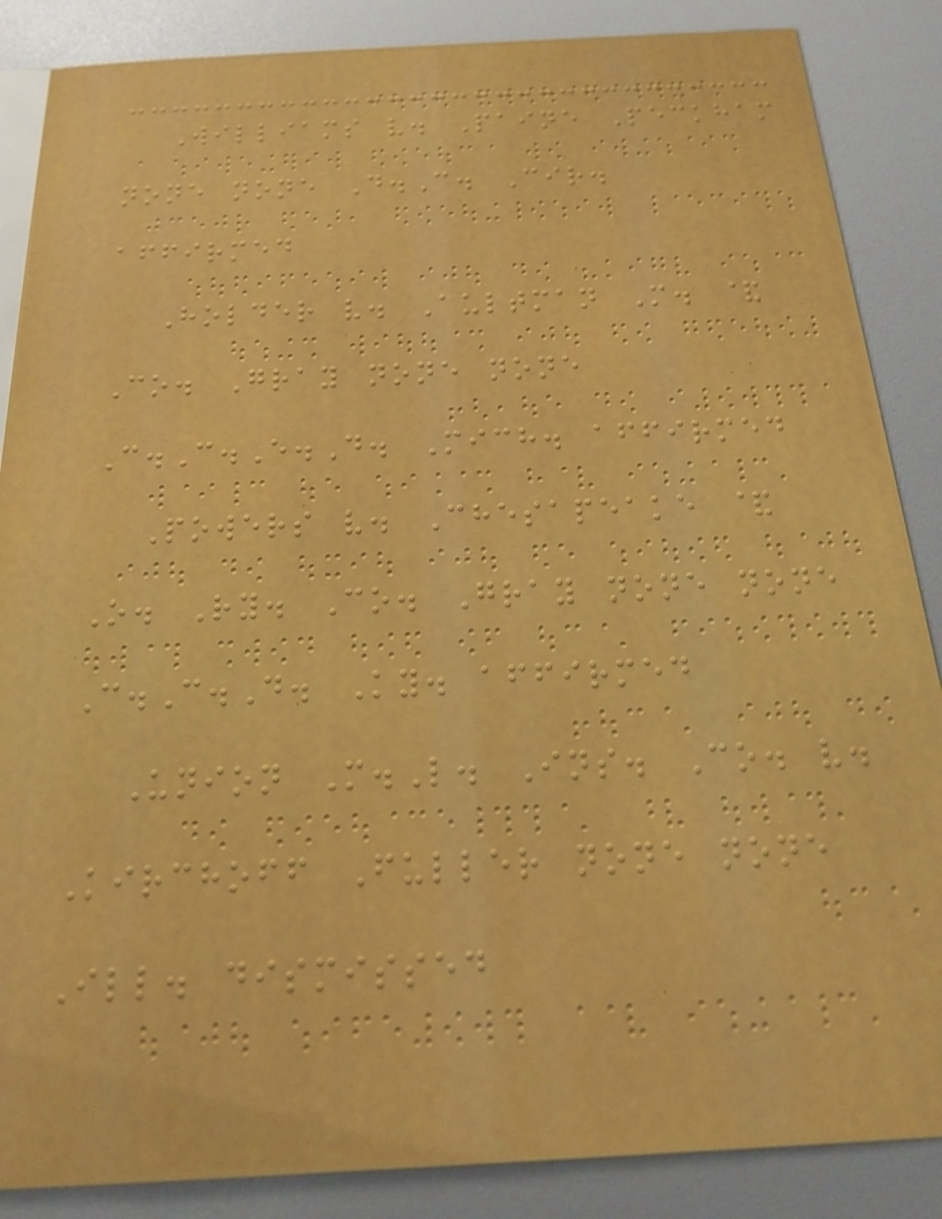Williams v. Paine Peckham
none none D.C. Cir.
affirmed
Holder v. Aultman M. &
Co. Gray none none
C.C.E.D. Mich. affirmed
Powers v. Chesapeake &
O. Ry. Co. Gray none none
C.C.D. Ky. affirmed
Union M.L. Ins. Co. v.
Kirchoff Fuller none none
Ill. dismissed
